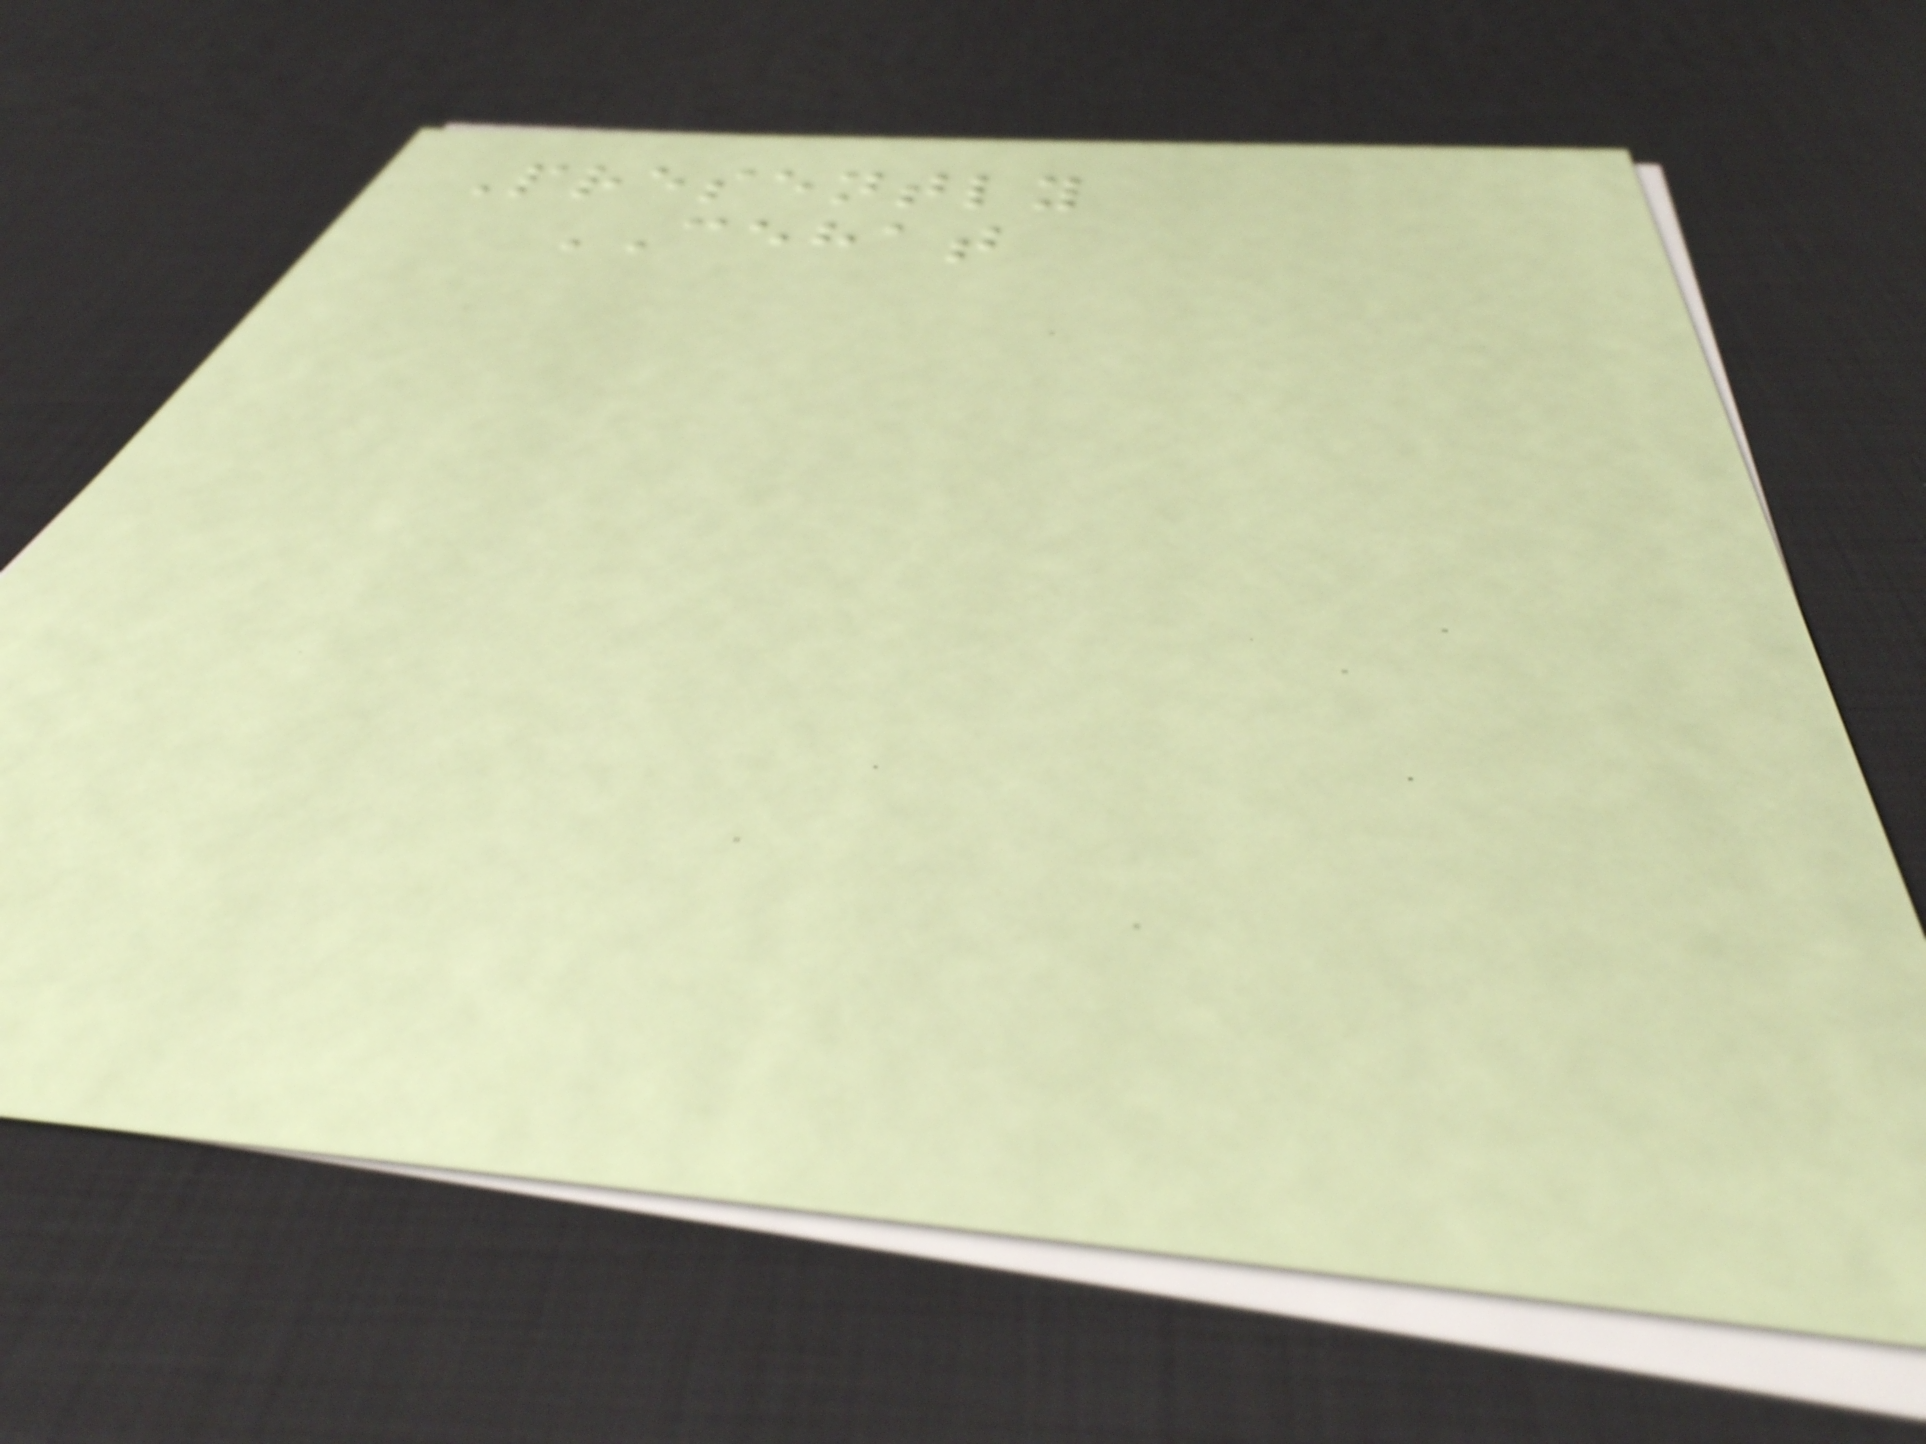Presently
CEHAT
